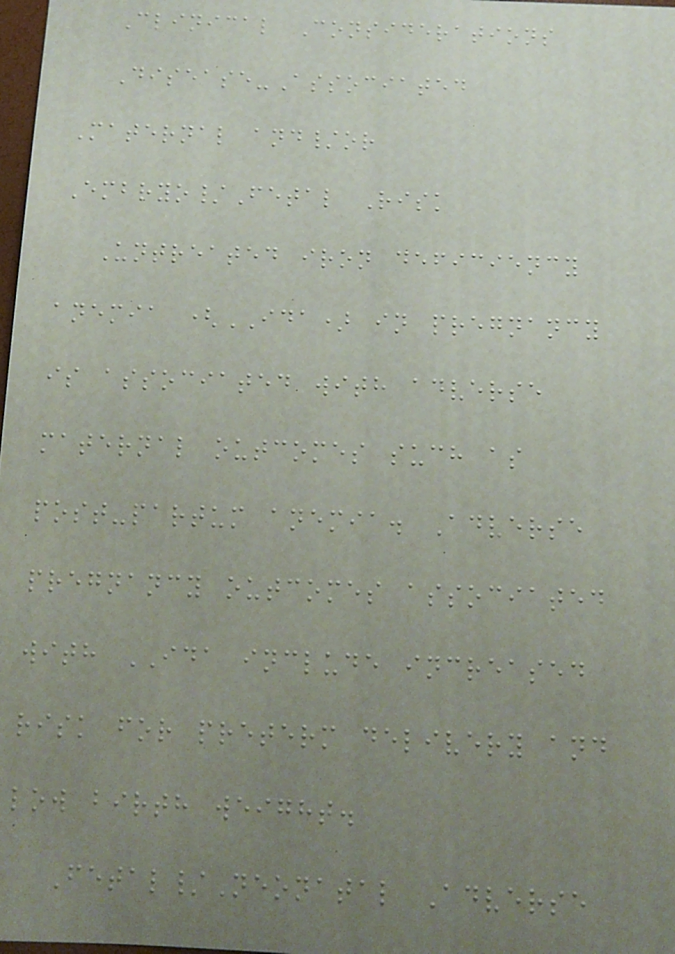Clinical Considerations
Disease-Associated
Maternal and/or
Embryo/Fetal Risk
Untreated iron deficiency
anemia (IDA) in pregnancy
is associated with adverse
maternal outcomes such as
post-partum anemia. Adverse
pregnancy outcomes associated
with IDA include increased
risk for preterm delivery and
low birth weight.
Fetal/Neonatal Adverse
